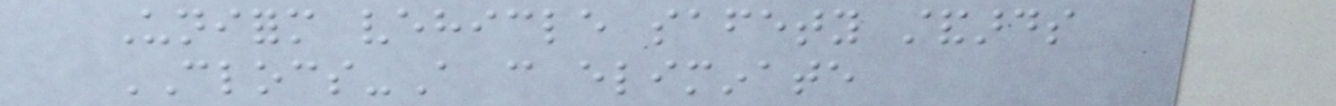Uniform vehicle safety standards
CLOCS-A can eliminate
